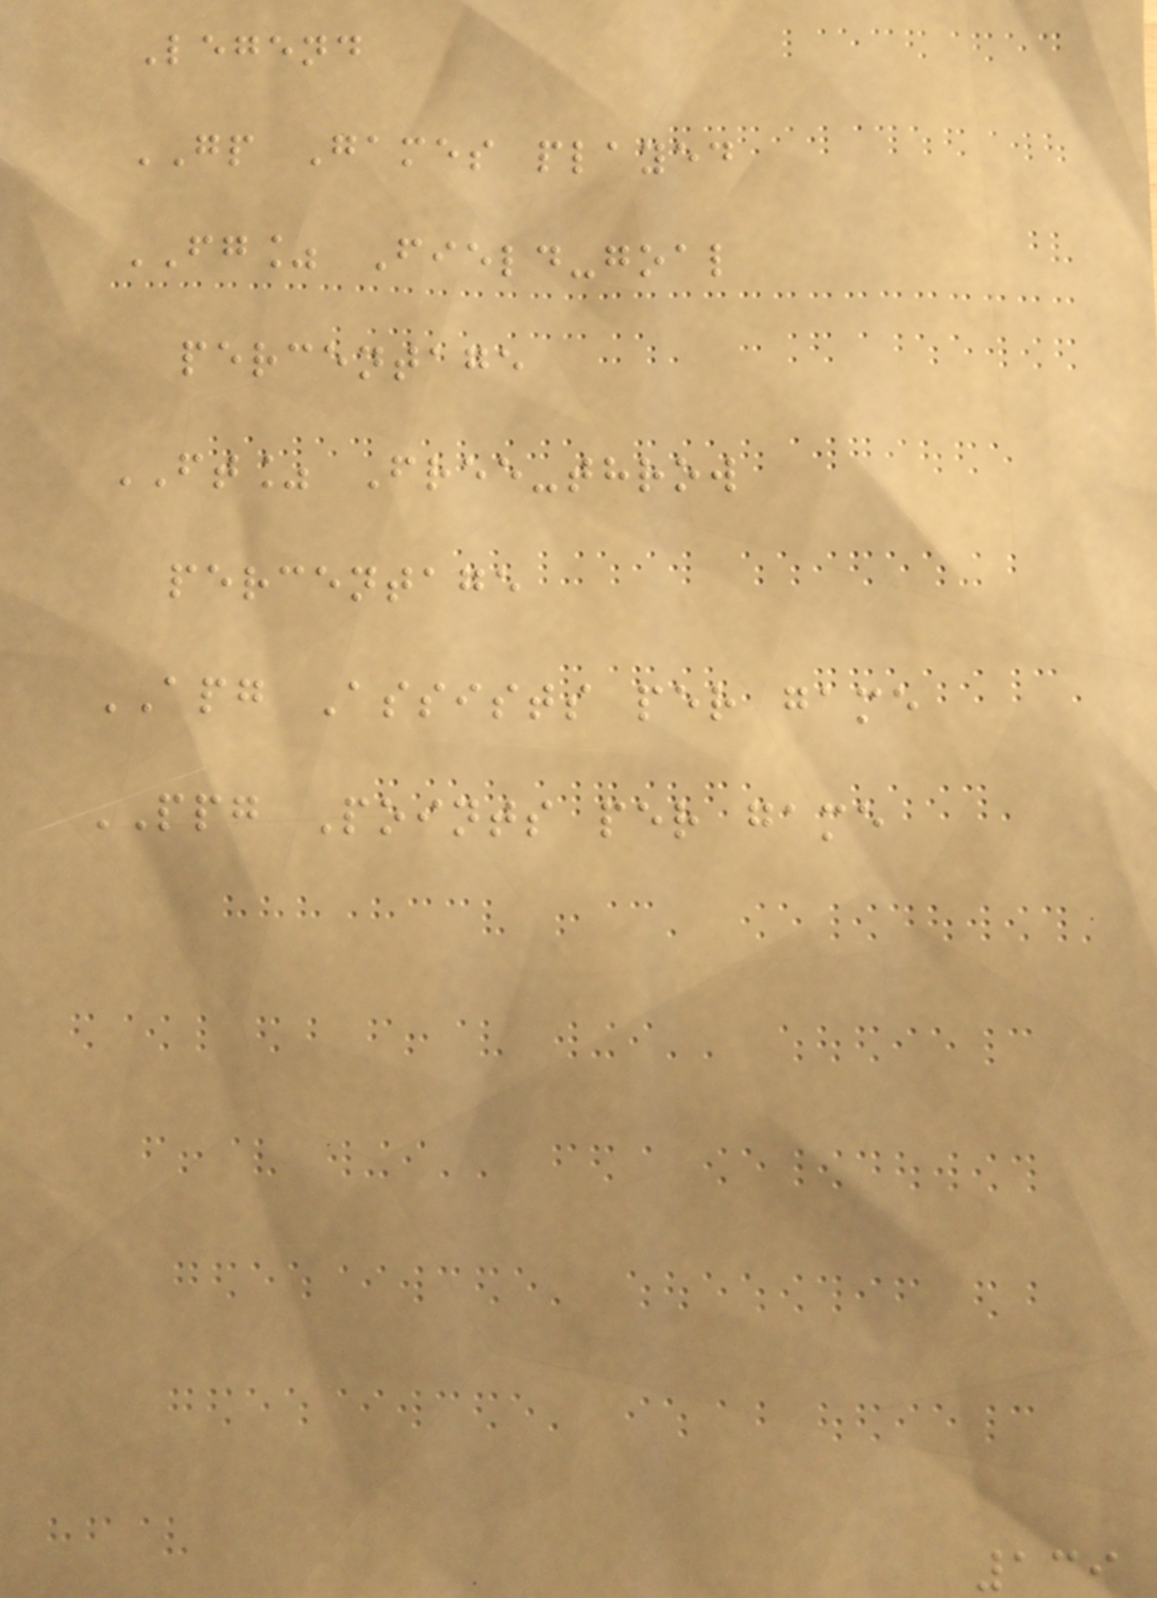Legend
GP Games played
FG% Field-goal
percentage
FT% Free-throw
percentage
APG Assists per game
PPG Points per game
139
